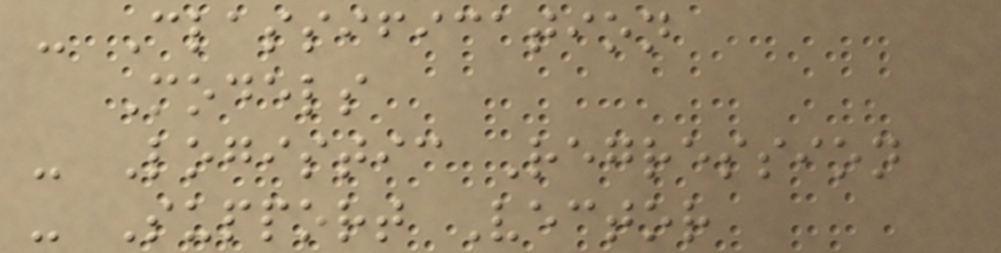- Classification
Models
- Logistic Regression
- Support Vector
